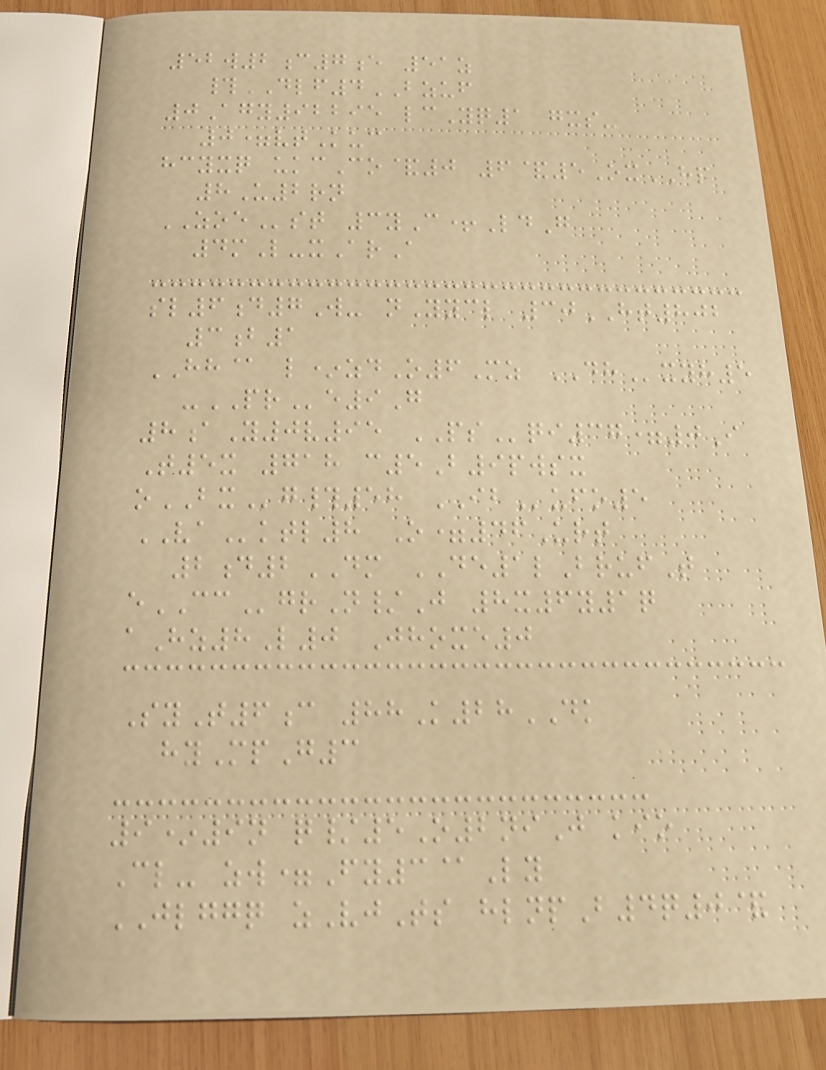52w2c7e 51z
#DLF4BZUF
0Agy92295 lcYq1 gxs-
0=vtKuc
hcyxq ukcCo&0 6&5OxHP
8U2rn
ZOEst 3yC+LdG
4mL-xArA
sl6d7W- nYycl 30HT802
3b1
HH@ l*zdO6Mz DHxyh5
-PRe9G
8aY0v95 PSqi37=0I
T5x 718 c5B9pwsx
oBXg#58 IBufo5
VAktl8 O=46Urt
2d2DM DE1lBrufT
eCCgrN/J 8x6y1q
aHz8L0 Jhoxe0
SyT6c 88K28DK
hyMpG3
9*9n q/5O2niJ kio
Cl- zw=Fy3@Ly
JLGGQ zVjTs hlnpB4q0&
